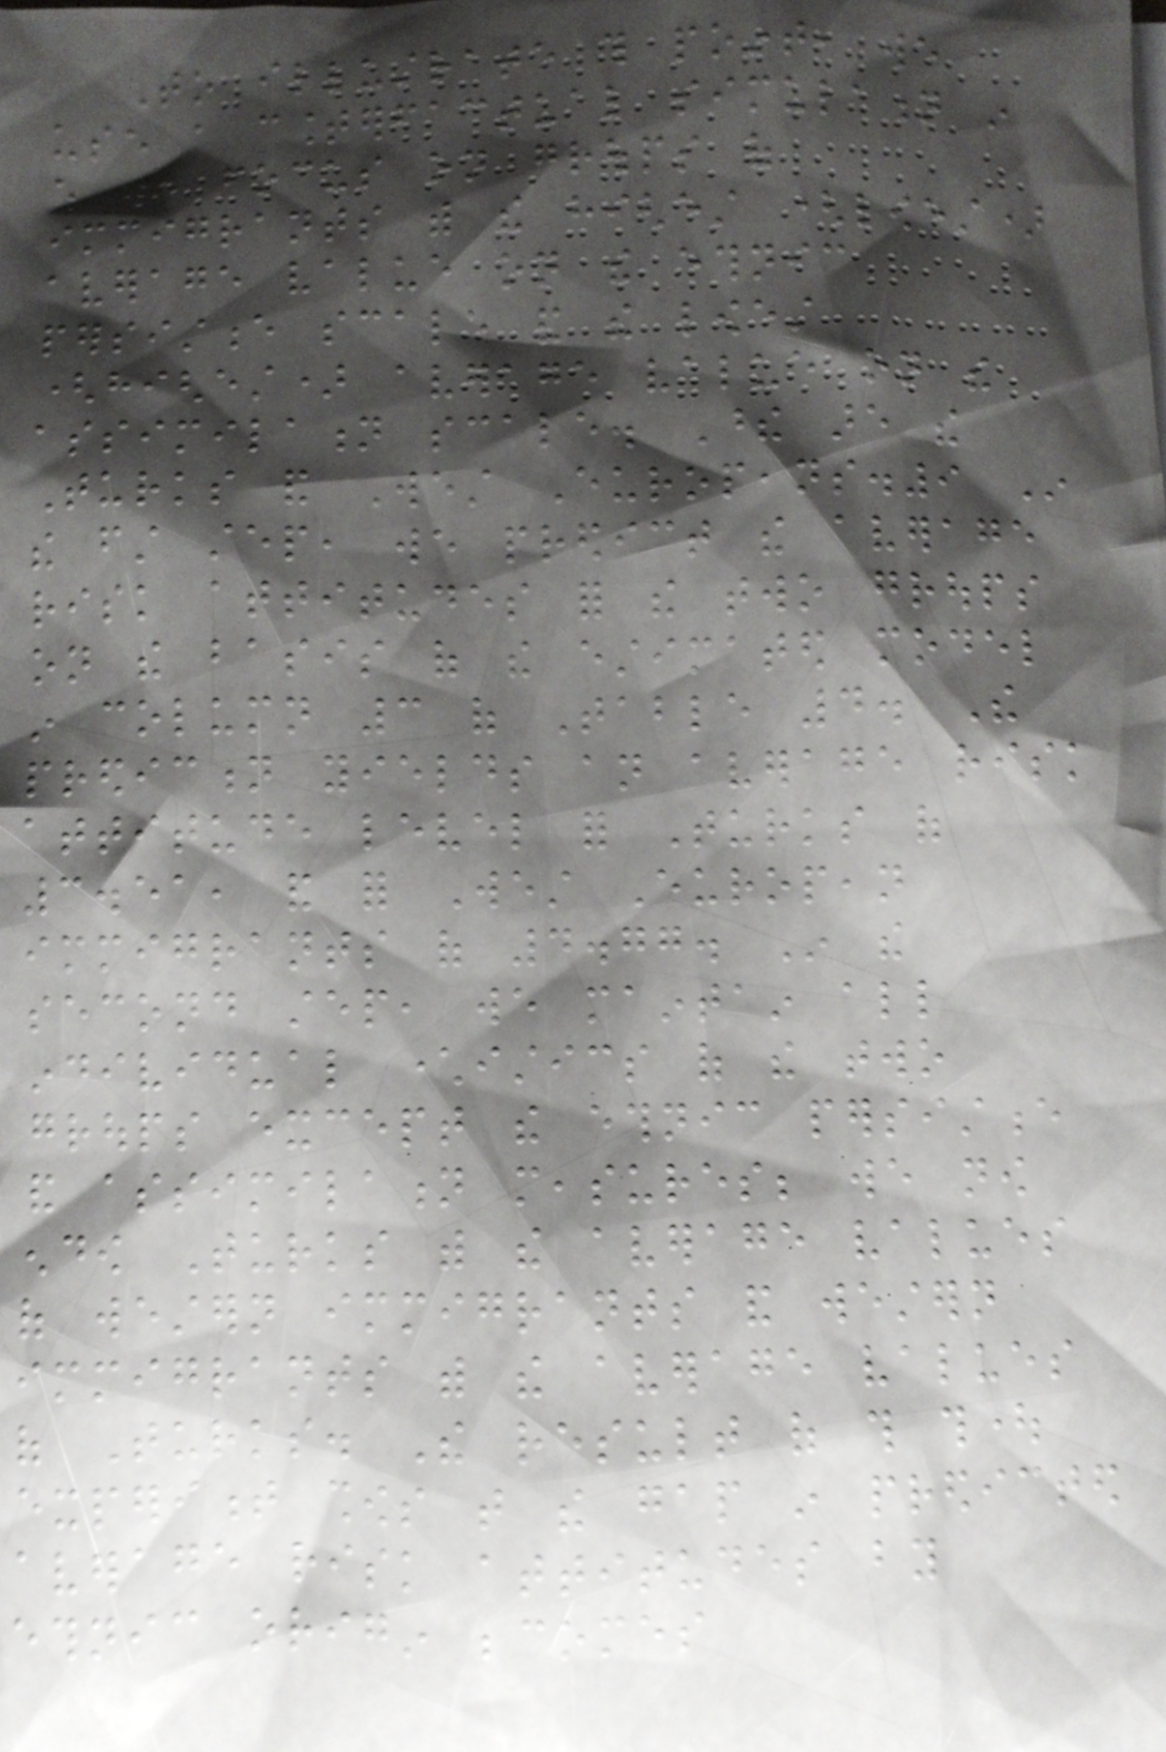To illustrate this point, we
use a counterfactual simulation in
which we focus on groups of
immigrants with the highest (lowest)
average value on the ethnic
persistence scale and the lowest
(highest) average value on the
assimilation scale. These are the
Turks and West Europeans.9 In
the first step, we predict the average
risk attitudes for the two groups
on the basis of the estimated model
in column 3 of Table 4. The
prediction yields an average risk
attitude level for Turks of
3.51, and for West European
immigrants of 4.77. In the
second step, we maintain all
individual characteristics of the two
groups except the ethnic persistence
and assimilation measures; we now
endow Turks with the average values
of western immigrants and western
immigrants with the average values
of Turks. The result of this thought
experiment shows that the gap in predicted
average risk attitudes by
ethnic origin becomes
